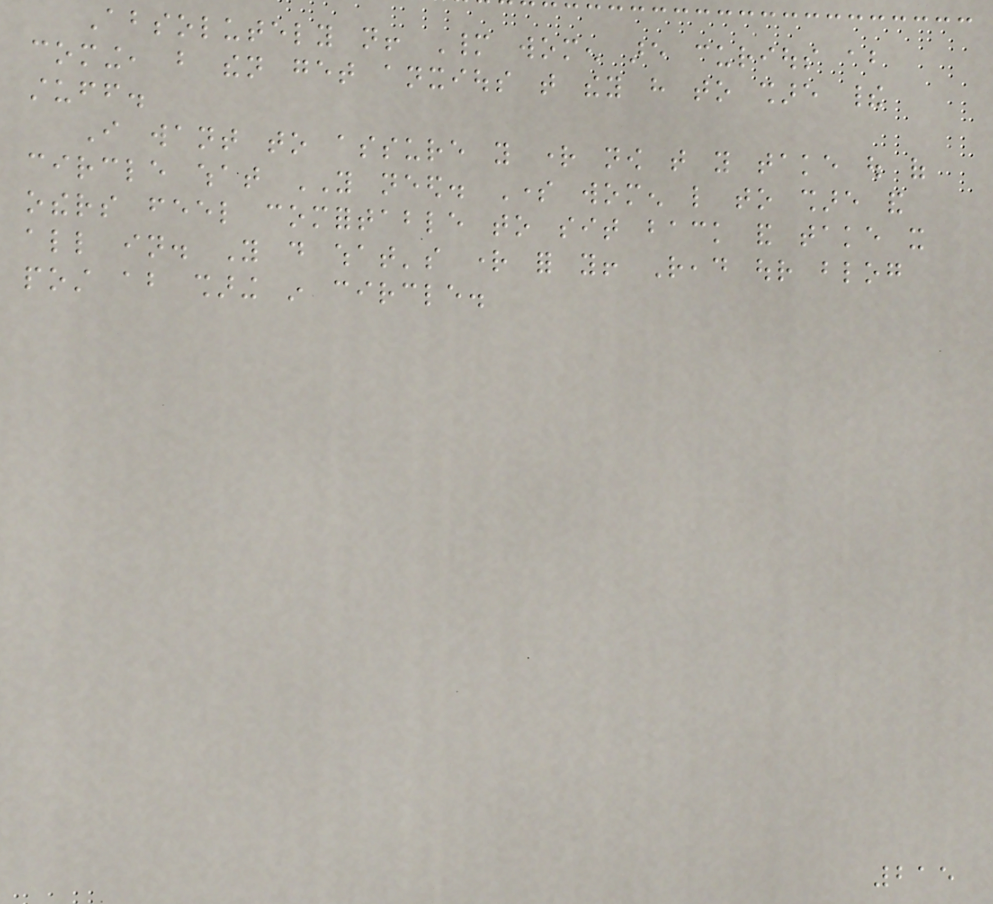Absolutely not! Many women are curious about
coming, but then get anxious that they have to share their
stuff.
I want to assure you right now that you take out of
circle what YOU need. Some women like to share and
others feel comfortable to sit back and take it
all in. You do what's right for you! Read our blog
post about sharing in circle.
215
